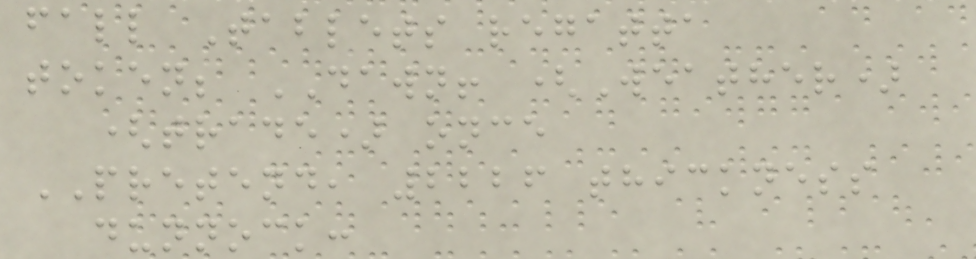fall Tablets regatta
token; DAWN! (Weather)
(trade) once
PRETEND, 2226 thickness
dunnock:
